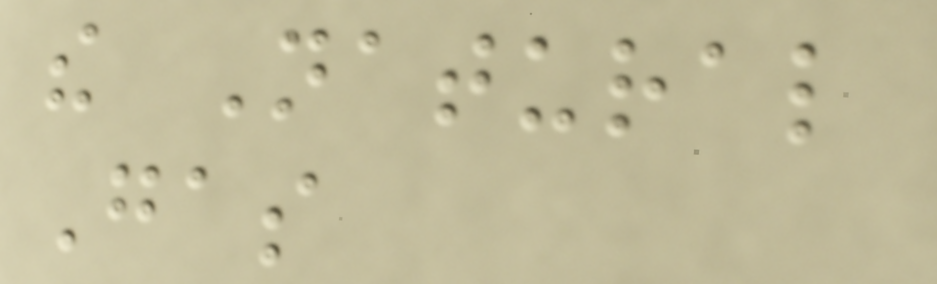the Natural
Gas
